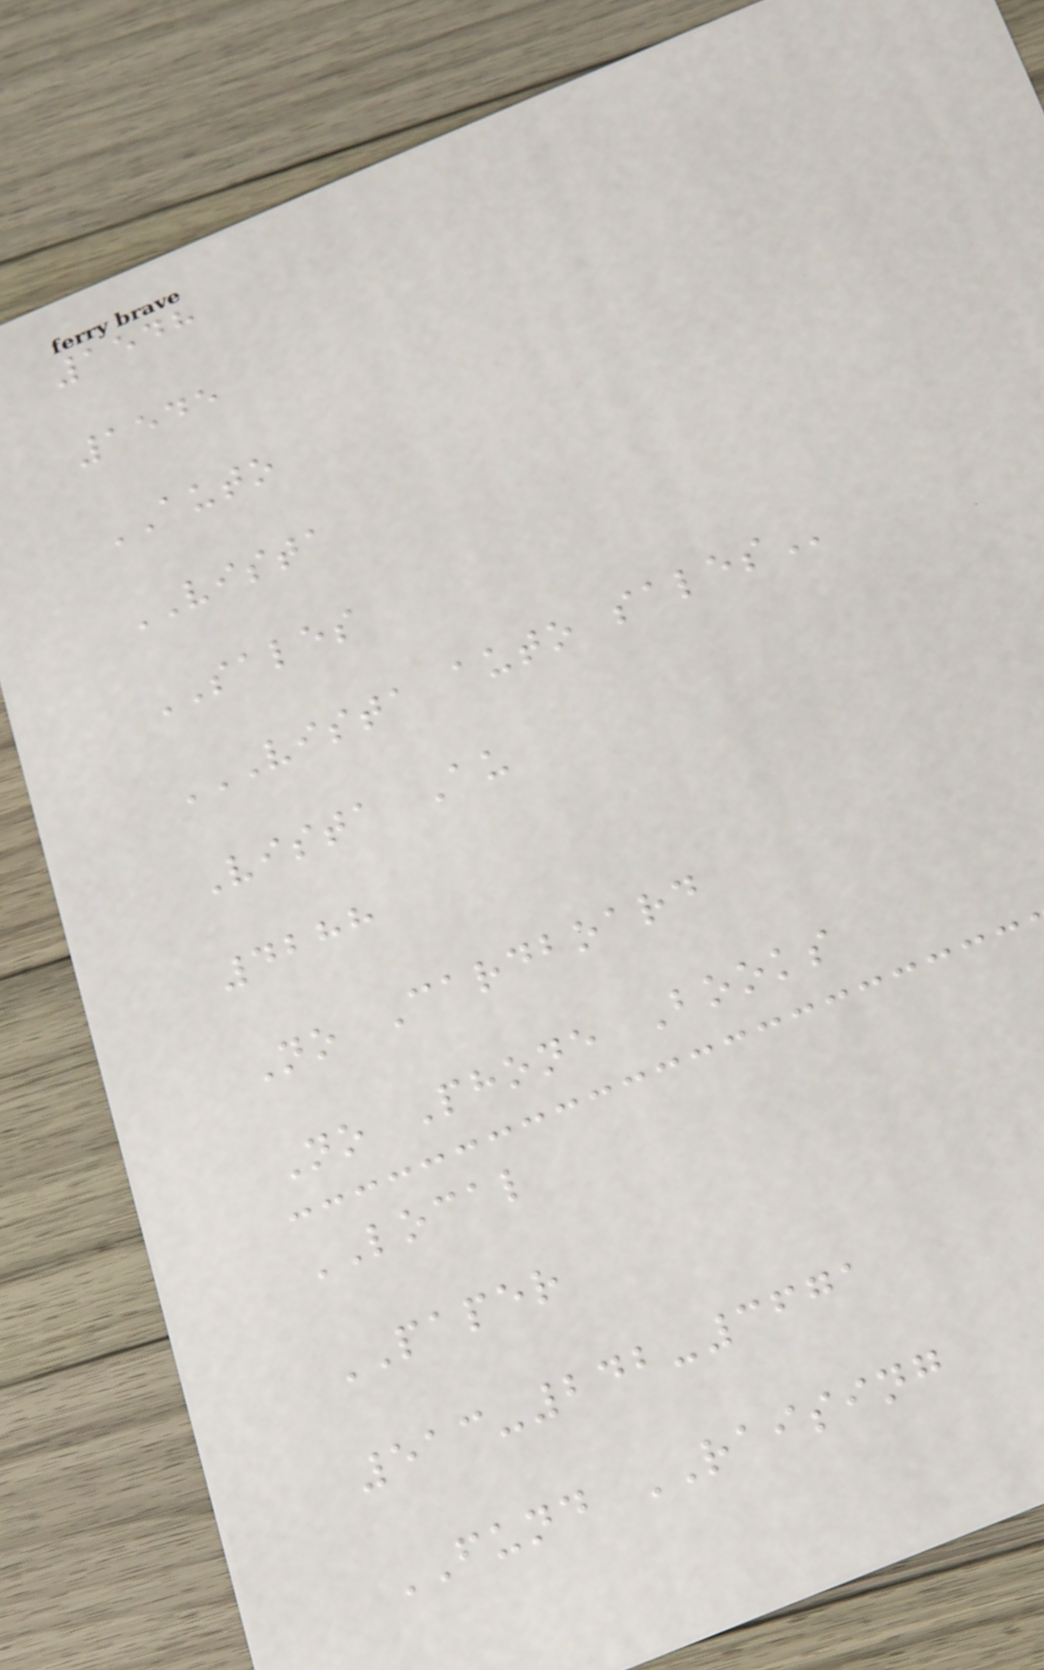1548
1545
AUTO
VISTA
SALES
VISTA AUTO SALES
Vista Au
4288
No Cardboard
No Phone Books
LOCAL
PAPER
513-242-3671
FUND RAISING
